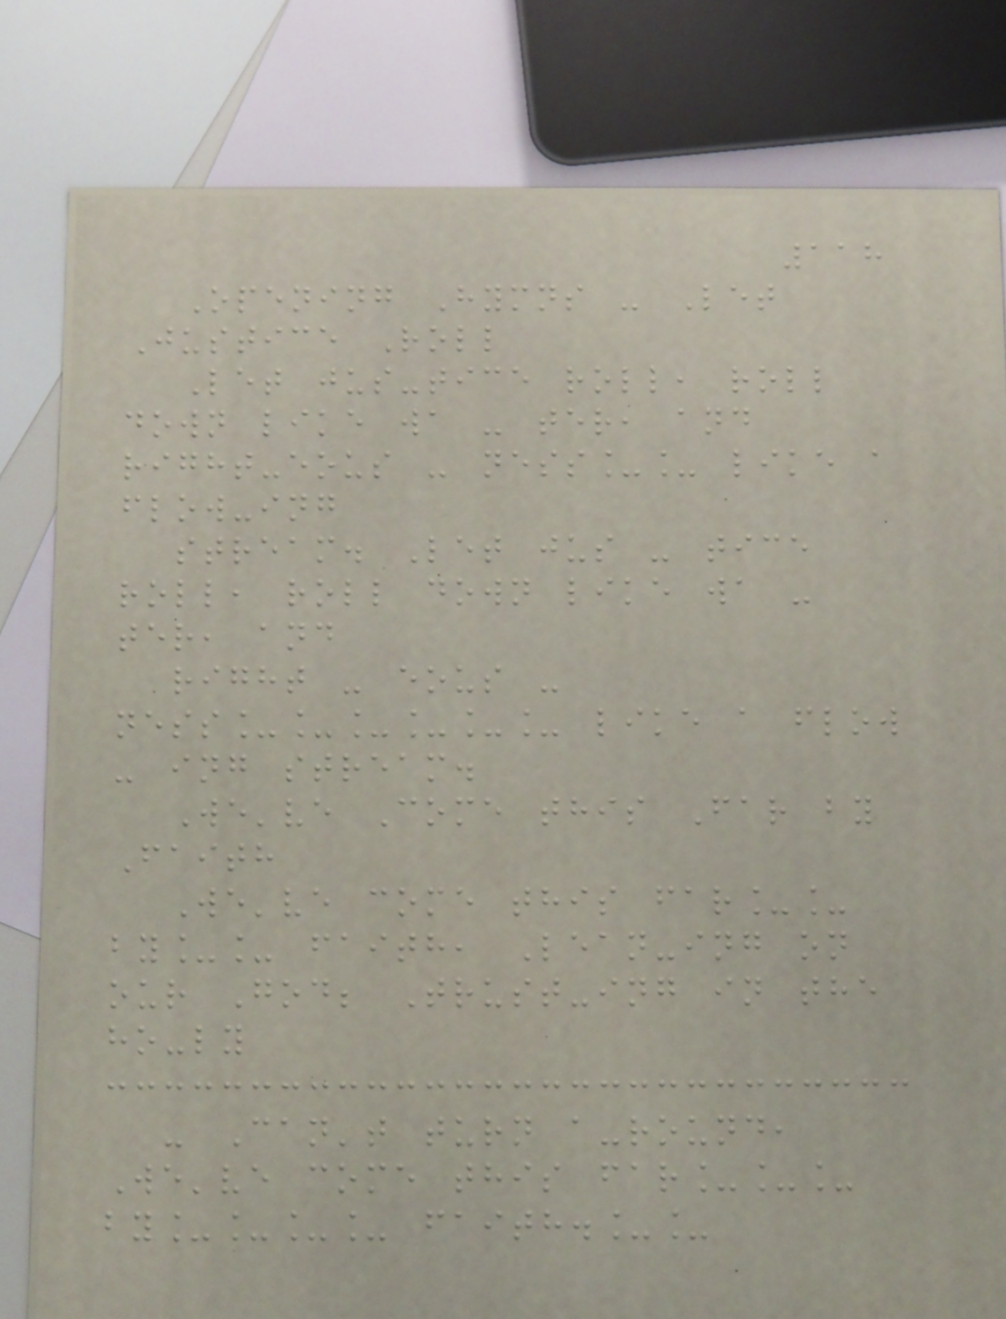118
Opening Hymns - Let
Justice Roll
Let jus-tice roll, roll
down like wa - ter, and
right-eous - ness__ like a
flow-ing
stream. Let jus - tice
roll, roll down like wa -
ter, and
right - eous -
ness______ like a flow
- ing stream.
We've Come this Far by
Faith
We've come this far__
by__ faith, Lean-ing on
our God; Trust-ing in the
ho-ly
- Can't turn a-round,
We've come this far___
by____ faith.__
